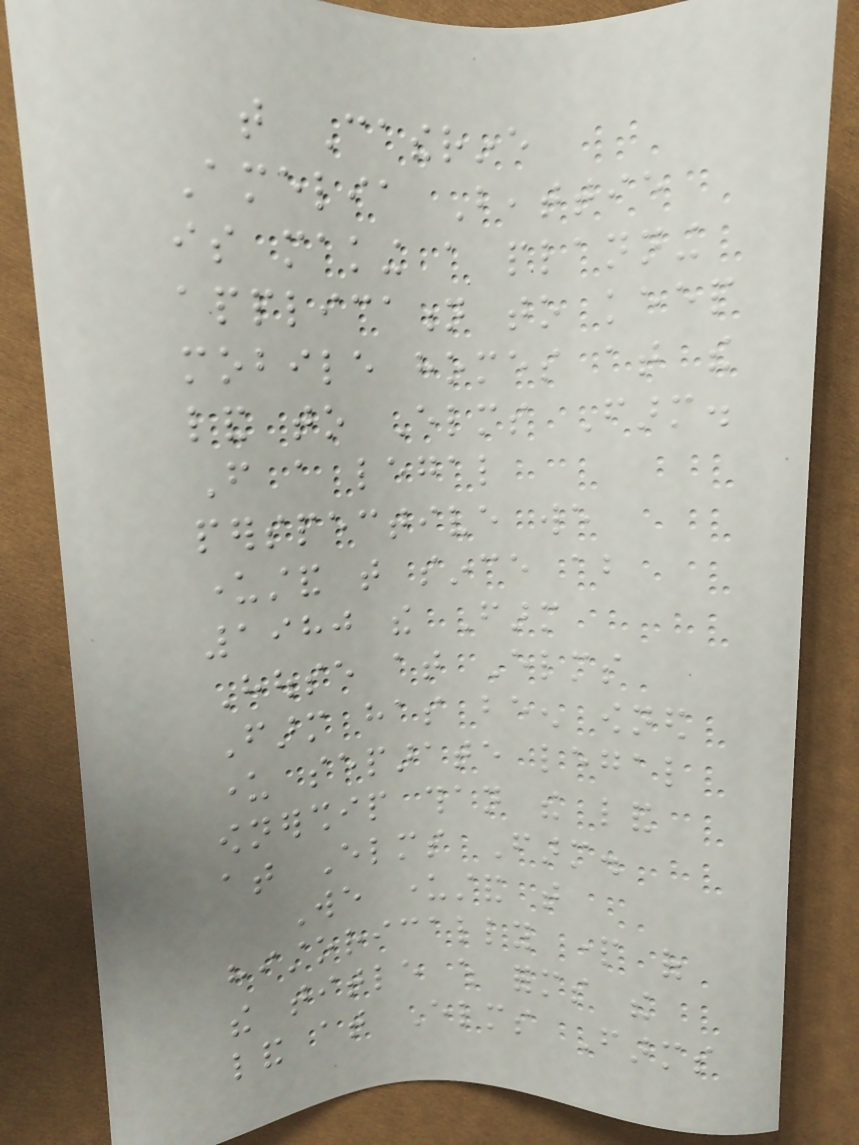that Catherine
Amelia Beattie
is making a planning
application to keep
mobile homes at the
land to Elms Farm.
From a legal
perspective we
understand that since about
1980 the Farm
House at Elms
Farm has been owned
under separate legal
ownership than the land
at Elms Farm.
We understand that
historically part of
the title which forms the
land at Elms Farms
